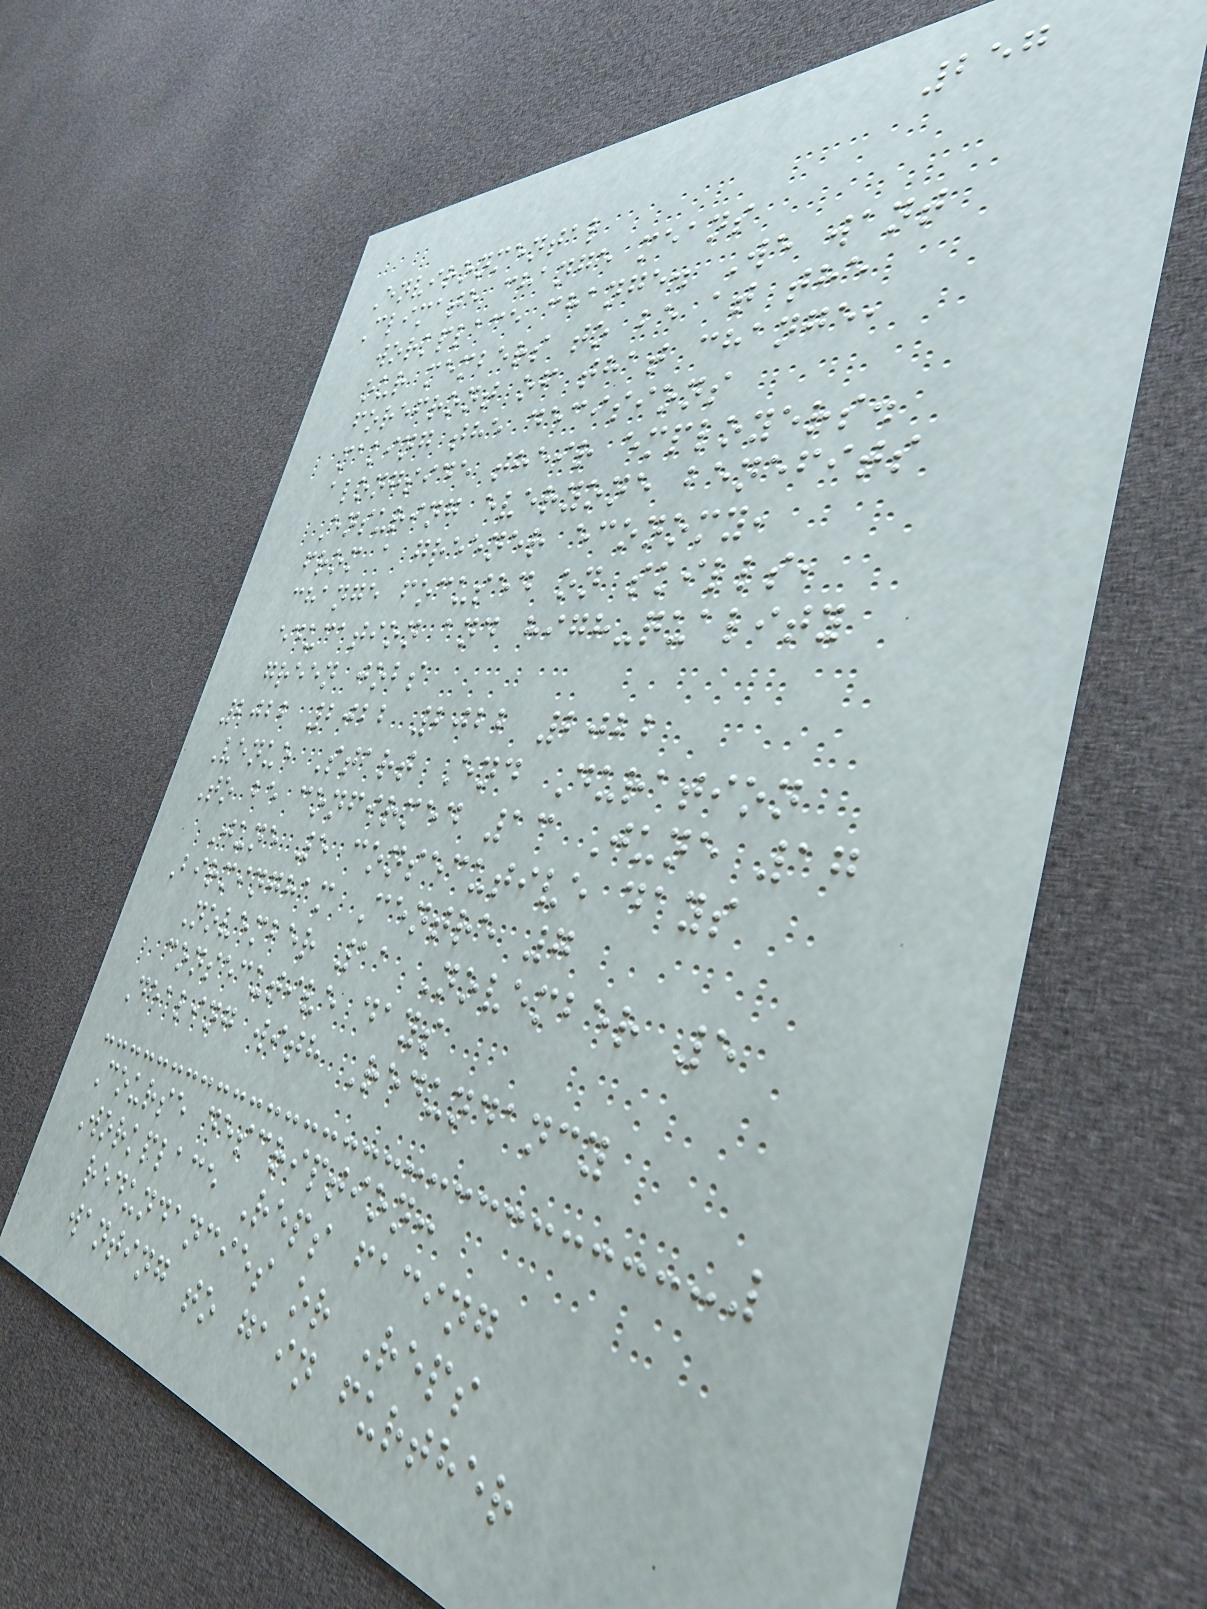257
Environmental
Climate change means
workplace change. We want
our members to be at the
forefront of that change,
making the decisions
alongside their employers.
Ensuring everyone benefits
from a greener economy,
change focused on skills,
education and high-quality
green jobs
2022 2022 2022 2022
Venue Start End Duration
To be confirmed 13 June 17
June 5 consecutive days
Birmingham Centre 7
November 11 November 5
consecutive days
Dealing with Redundancy
Course description:
Workplace Reps facing
redundancies or Reps
wanting to gain further
